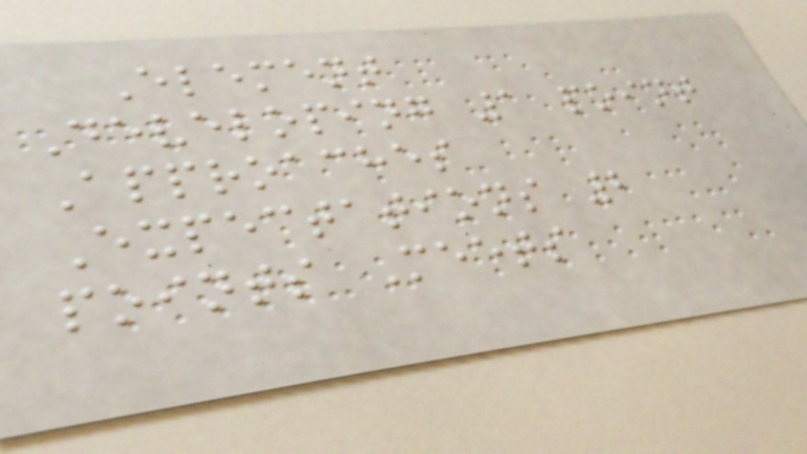Element
Developing 1 point
Approaches
Expectations 2
points Meets
